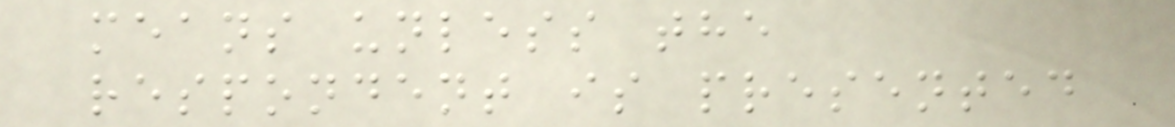means unless the
respondent is presented
